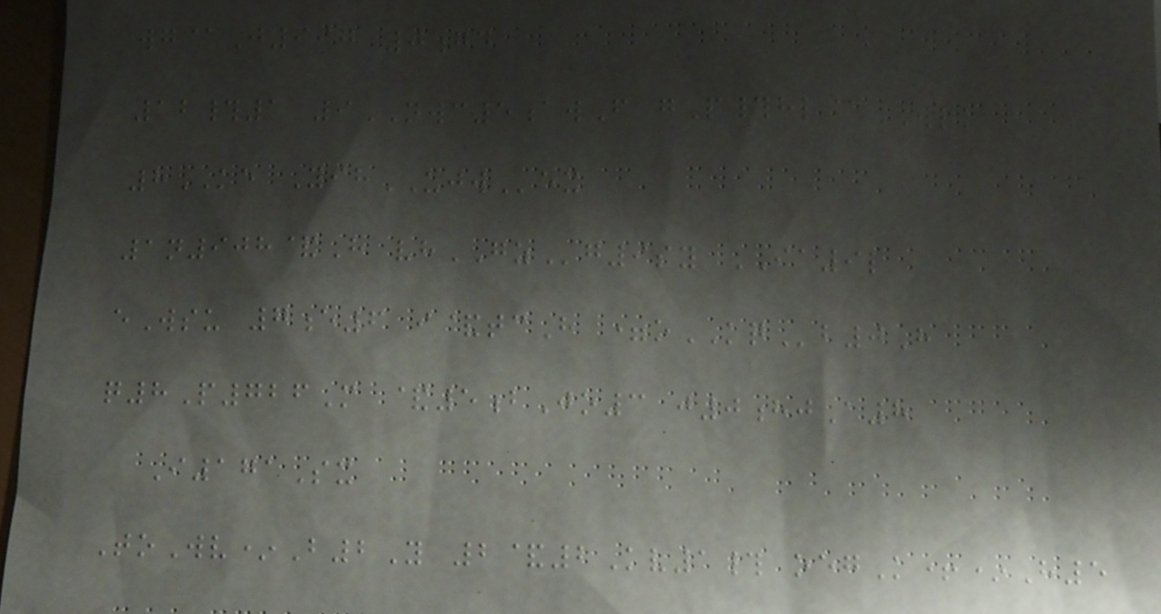wg@J997 0gd
12#1 9NWC5awF gP#hl@WLK
8KE YihUJWex
1n908&H vhGZg9sy IA9l
eWsu 7e6 i&tcH =oKQb0H
q8P726M &5bJo3 j0hjA8
I171Sx
ToWv*B2Y 2&2Kv1# oegK+*H5
